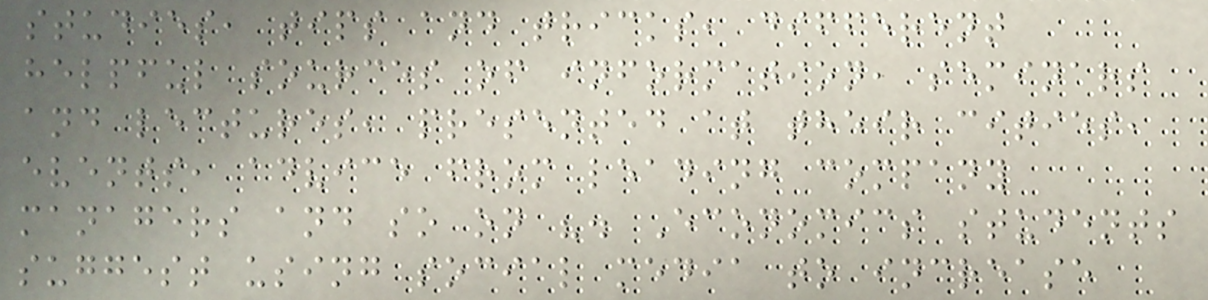studies, tips and tricks, different
helpful sources of information, seminars
and lectures, presented at their cities,
events, advice from leading company
managers and so on ". Economics students
suggest using social media to increase
